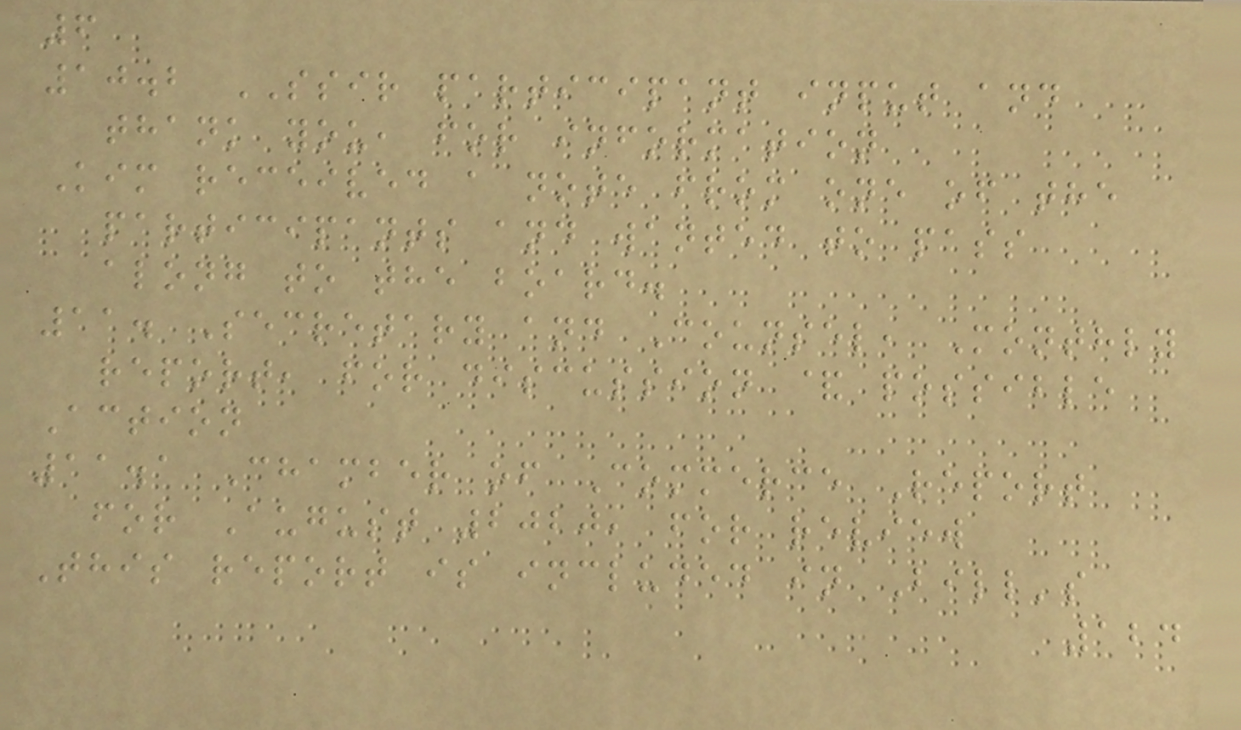6
10.2 SSIR participant input and
thank you, for information
Kim received a note from one of the
participants and wanted to pass
along to the board.
11. Secretary and Counsel, Monthly
report, for discussion & possible
Action
11.1 Chamber of Commerce Report
for August 2020, for review
This report is included in Bill's
124
